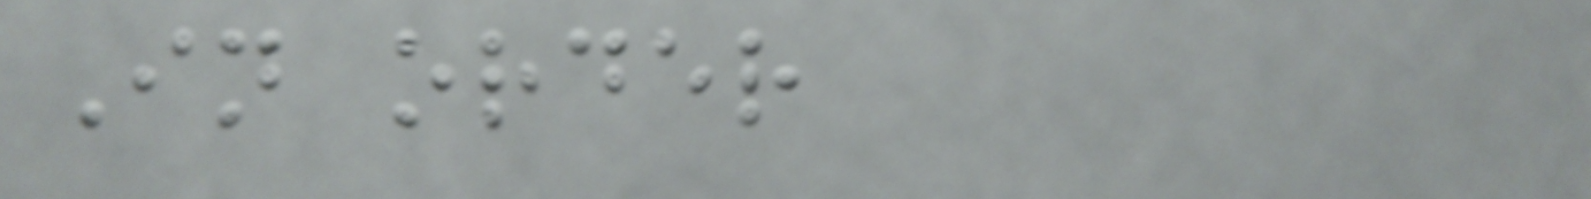In order
